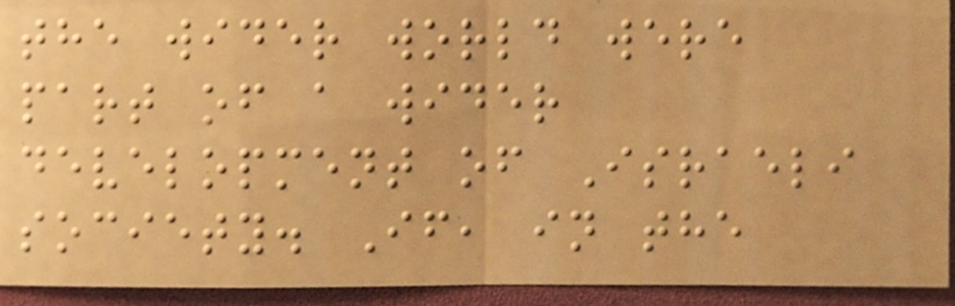the wider world were
part of a wider
development of Israeli
society. If, in the
